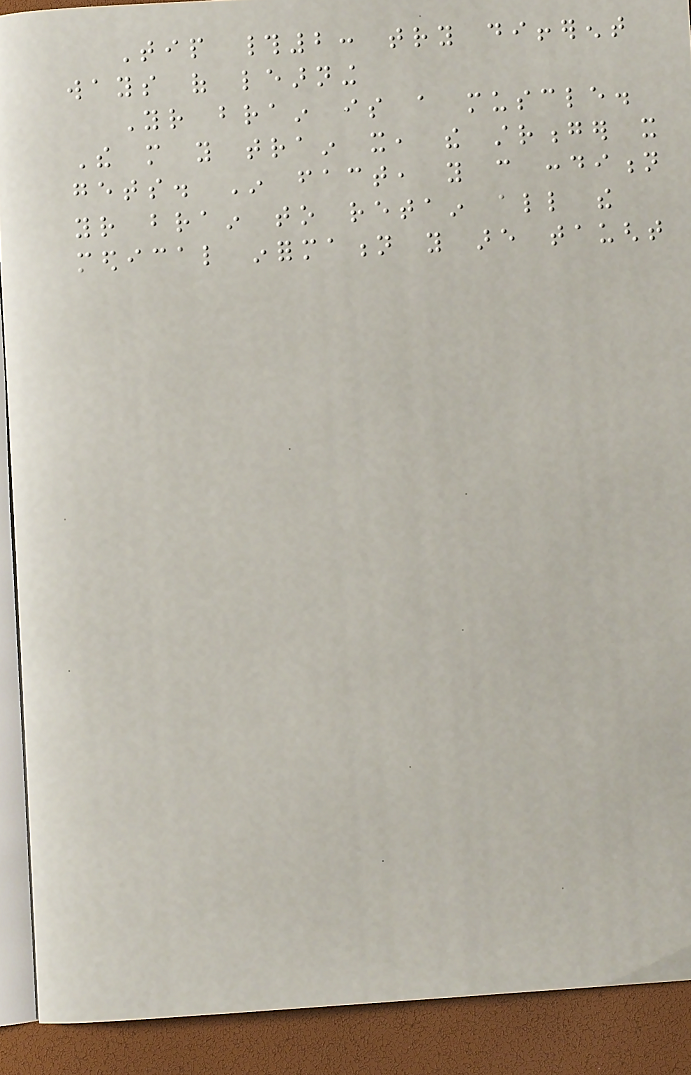Tip #2: try different
ways of learning
Your brain is a muscle.
The more you train it, the stronger it
gets. In fact, you can condition
your brain to retain all the
medical information you are taught
